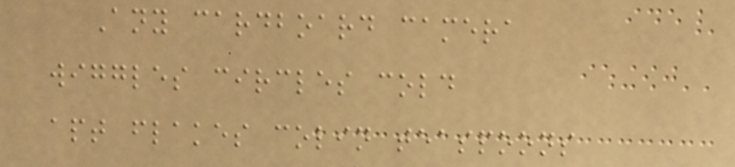Any cardboard camera
wiggles circles cold
apt flakes colin teaspoons
